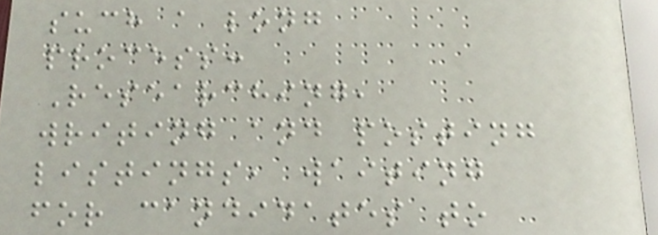such a long
process:
Researching,
writing and posting
listings, waiting
for candidates to
